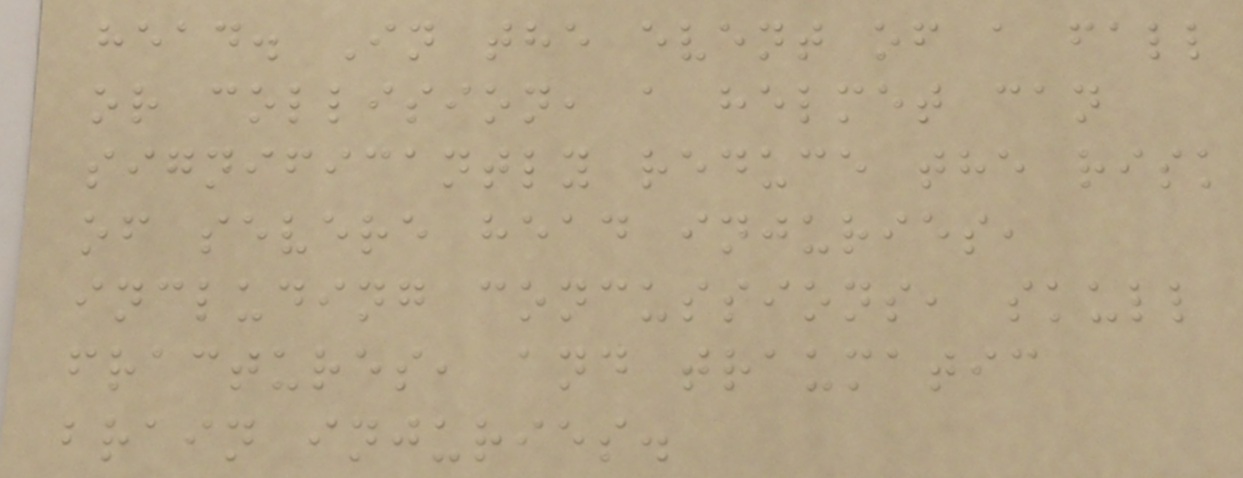head. In the event of a fall
or collision, a helmet can
significantly reduce the risk
of severe head injuries,
including concussions, skull
fractures, and traumatic
brain injuries.
